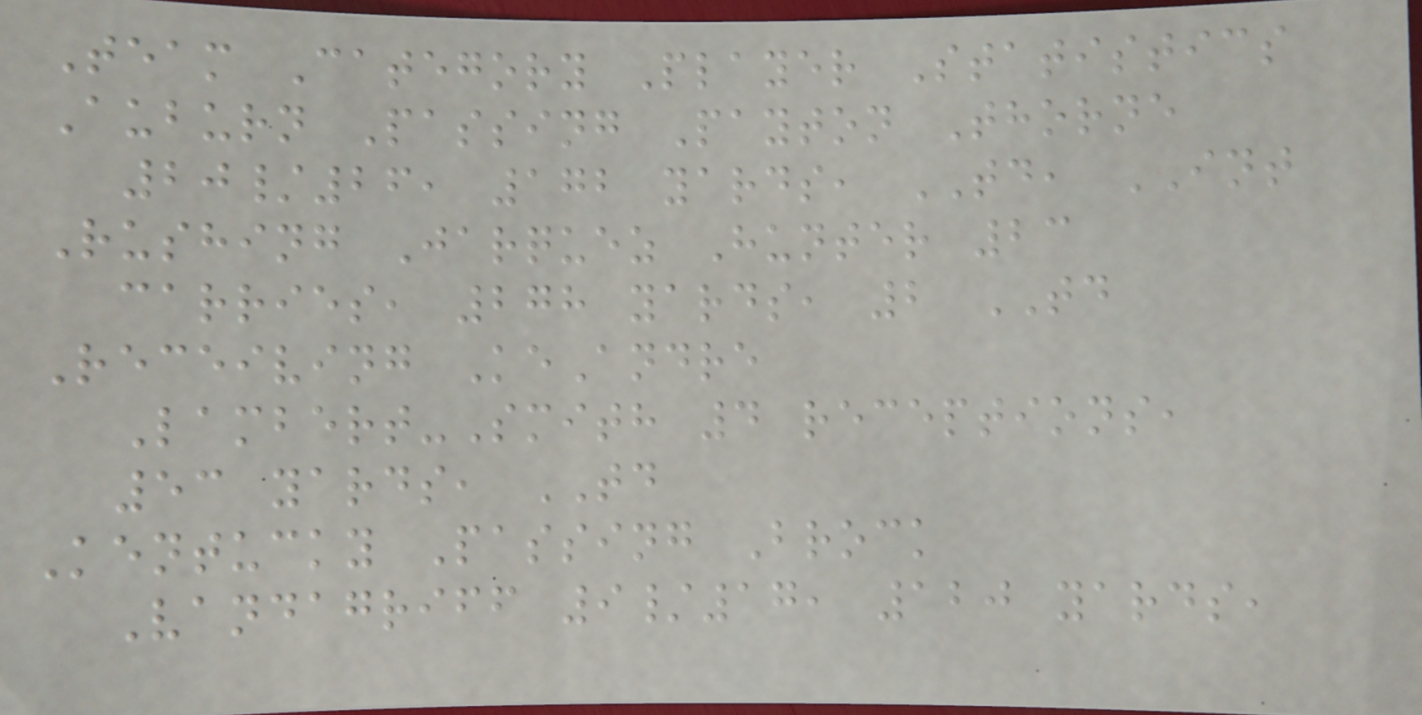Team Category Player Statistics
Auburn Passing Payton Thorne
20/26, 172 yards, TD, INT
Rushing Jarquez Hunter 23
carries, 278 yards, 2 TD
Receiving KeAndre
Lambert-Smith 4 receptions,
53 yards, TD
Kentucky Passing Brock
Vandagriff 9/17, 120 yards,
